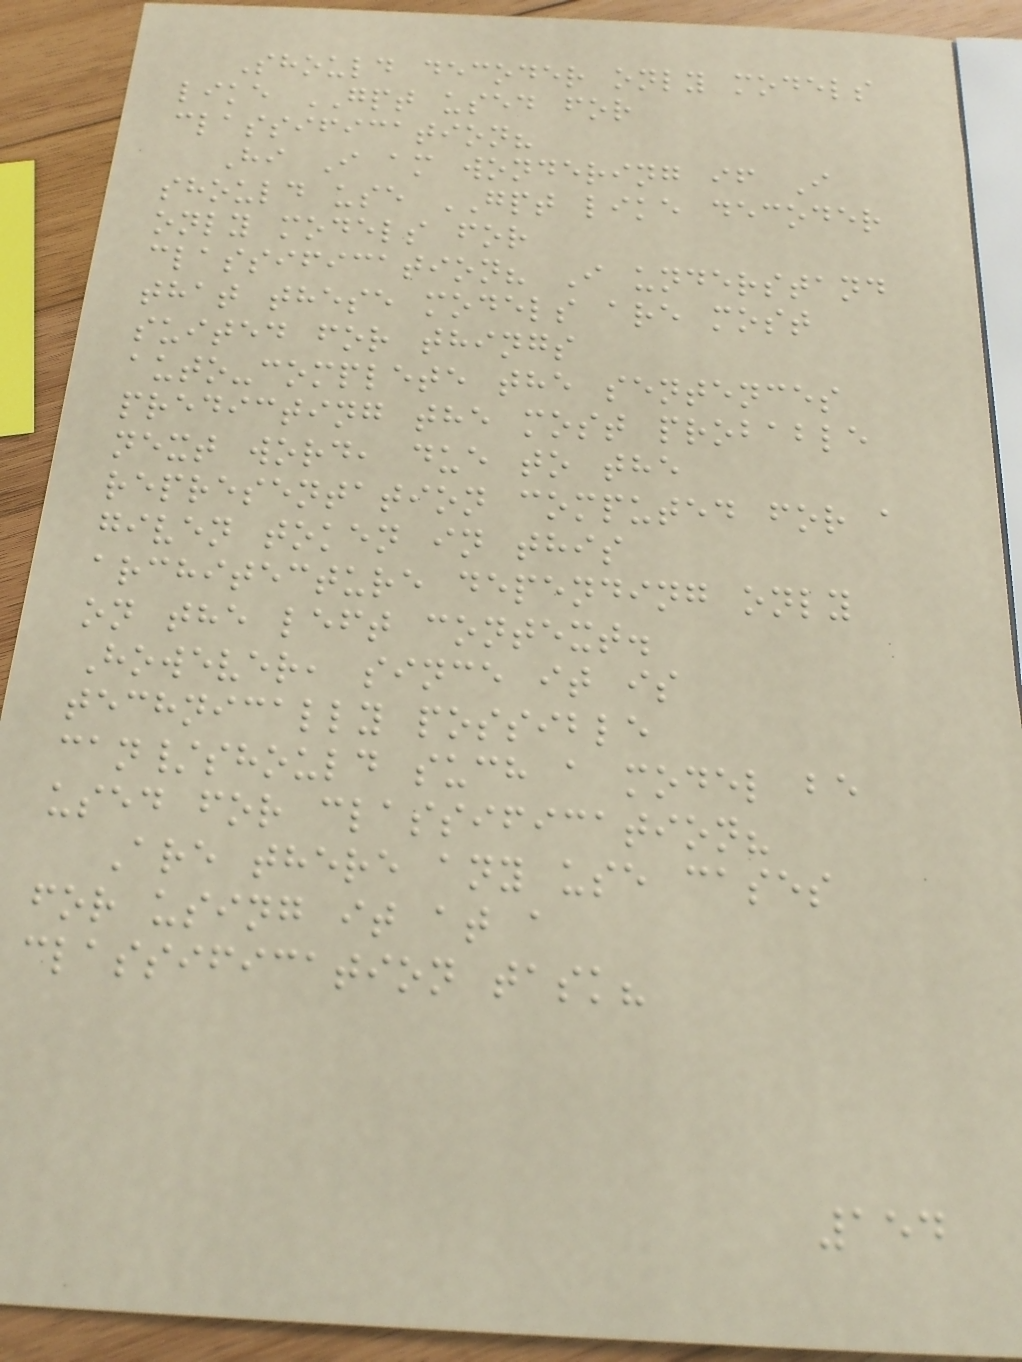Should decoder only models
like GPT used for
classification?
Hi I am wondering if I
should use GPT like decoder
only models for
classification? I understand
that these models are most
suited for things
auto-complete the sentences
predicting the most probable
next word, due to the
representation computed for a
given token in this
architecture depending only
on the left context.
However, since it is
technically possible
can/should such a model be
used for classification?
Are there any use cases
for using it at a
classification task?
154
